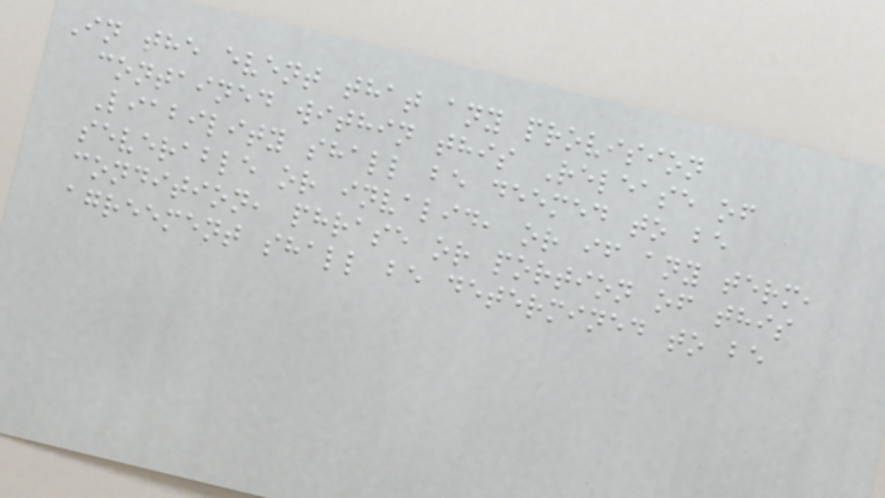In the event that any provision
contained within this Release of
Liability shall be deemed to be
severable or invalid, or if any term,
condition, phrase or portion of this
agreement shall be determined to be
